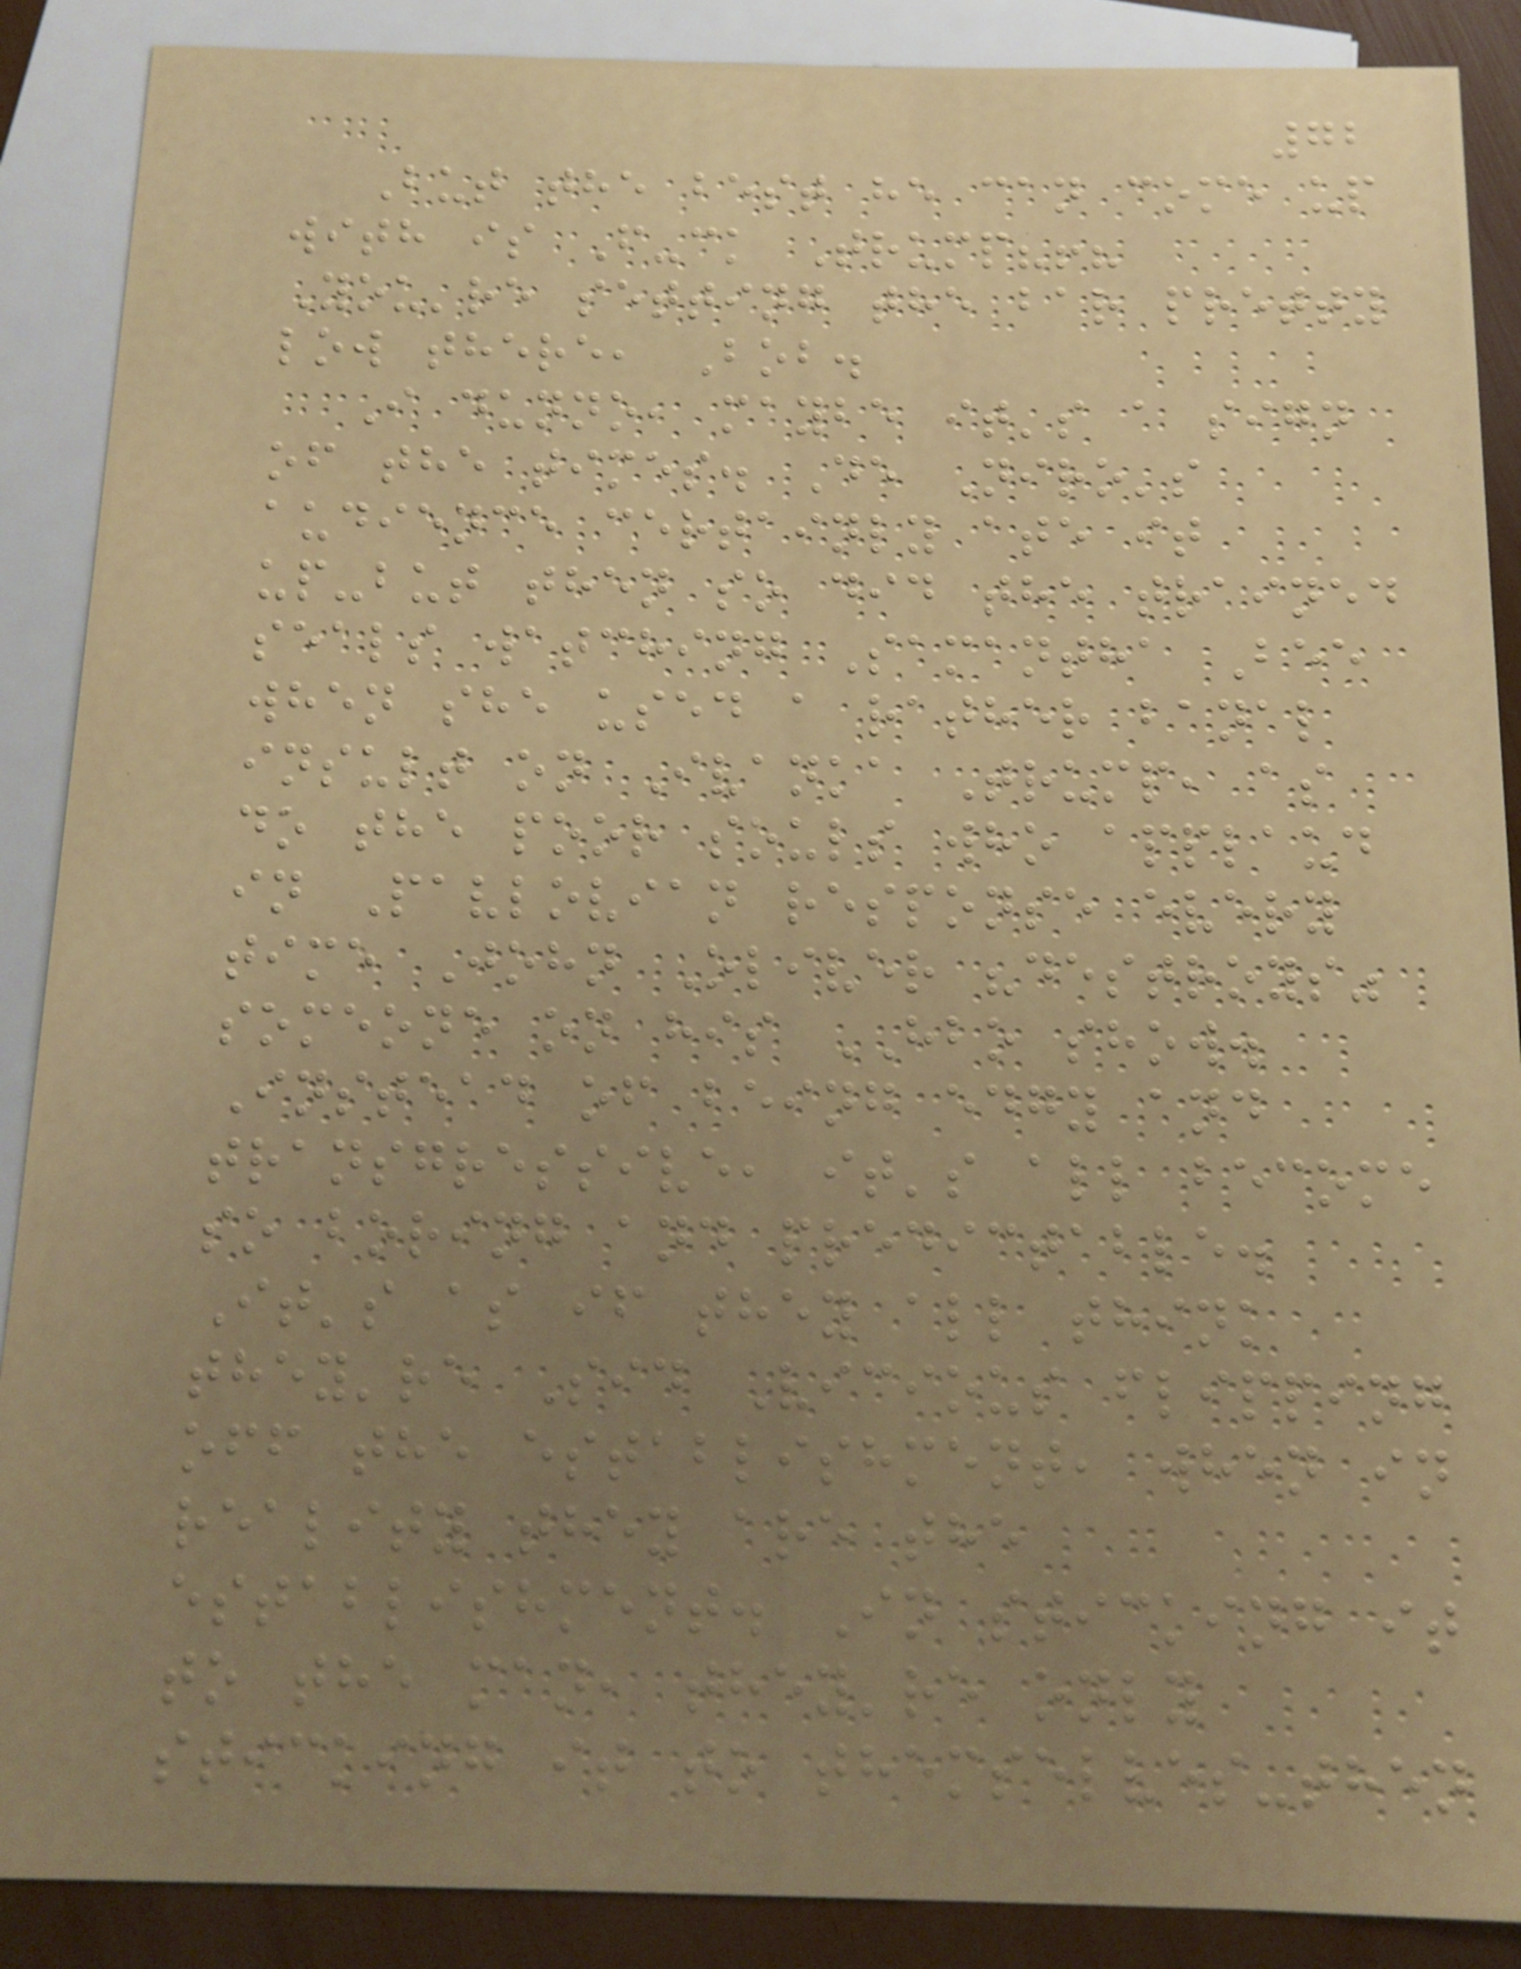72
But the best he can come up
with is F-ck Trump?!?
You're setting the bar pretty
low there, Bob.
I dunno, maybe it's a sign
of the times. De Niro's
audience certainly ate it
up-but then so did the trained
seals watching Samantha Bee
when she used a rather banal
insult on Ivanka Trump, as
do the poor souls who applaud
in Pavlovian response every
time John Oliver "destroys"
someone on his HBO show.
Instead of being edgy and
transgressive, it's all become
so boring and predictable.
It's as if they all think
they're Sid Vicious flipping
off the establishment, when in
reality they are the
establishment. In sticking it
to the man, they're only
sticking it to themselves-then
